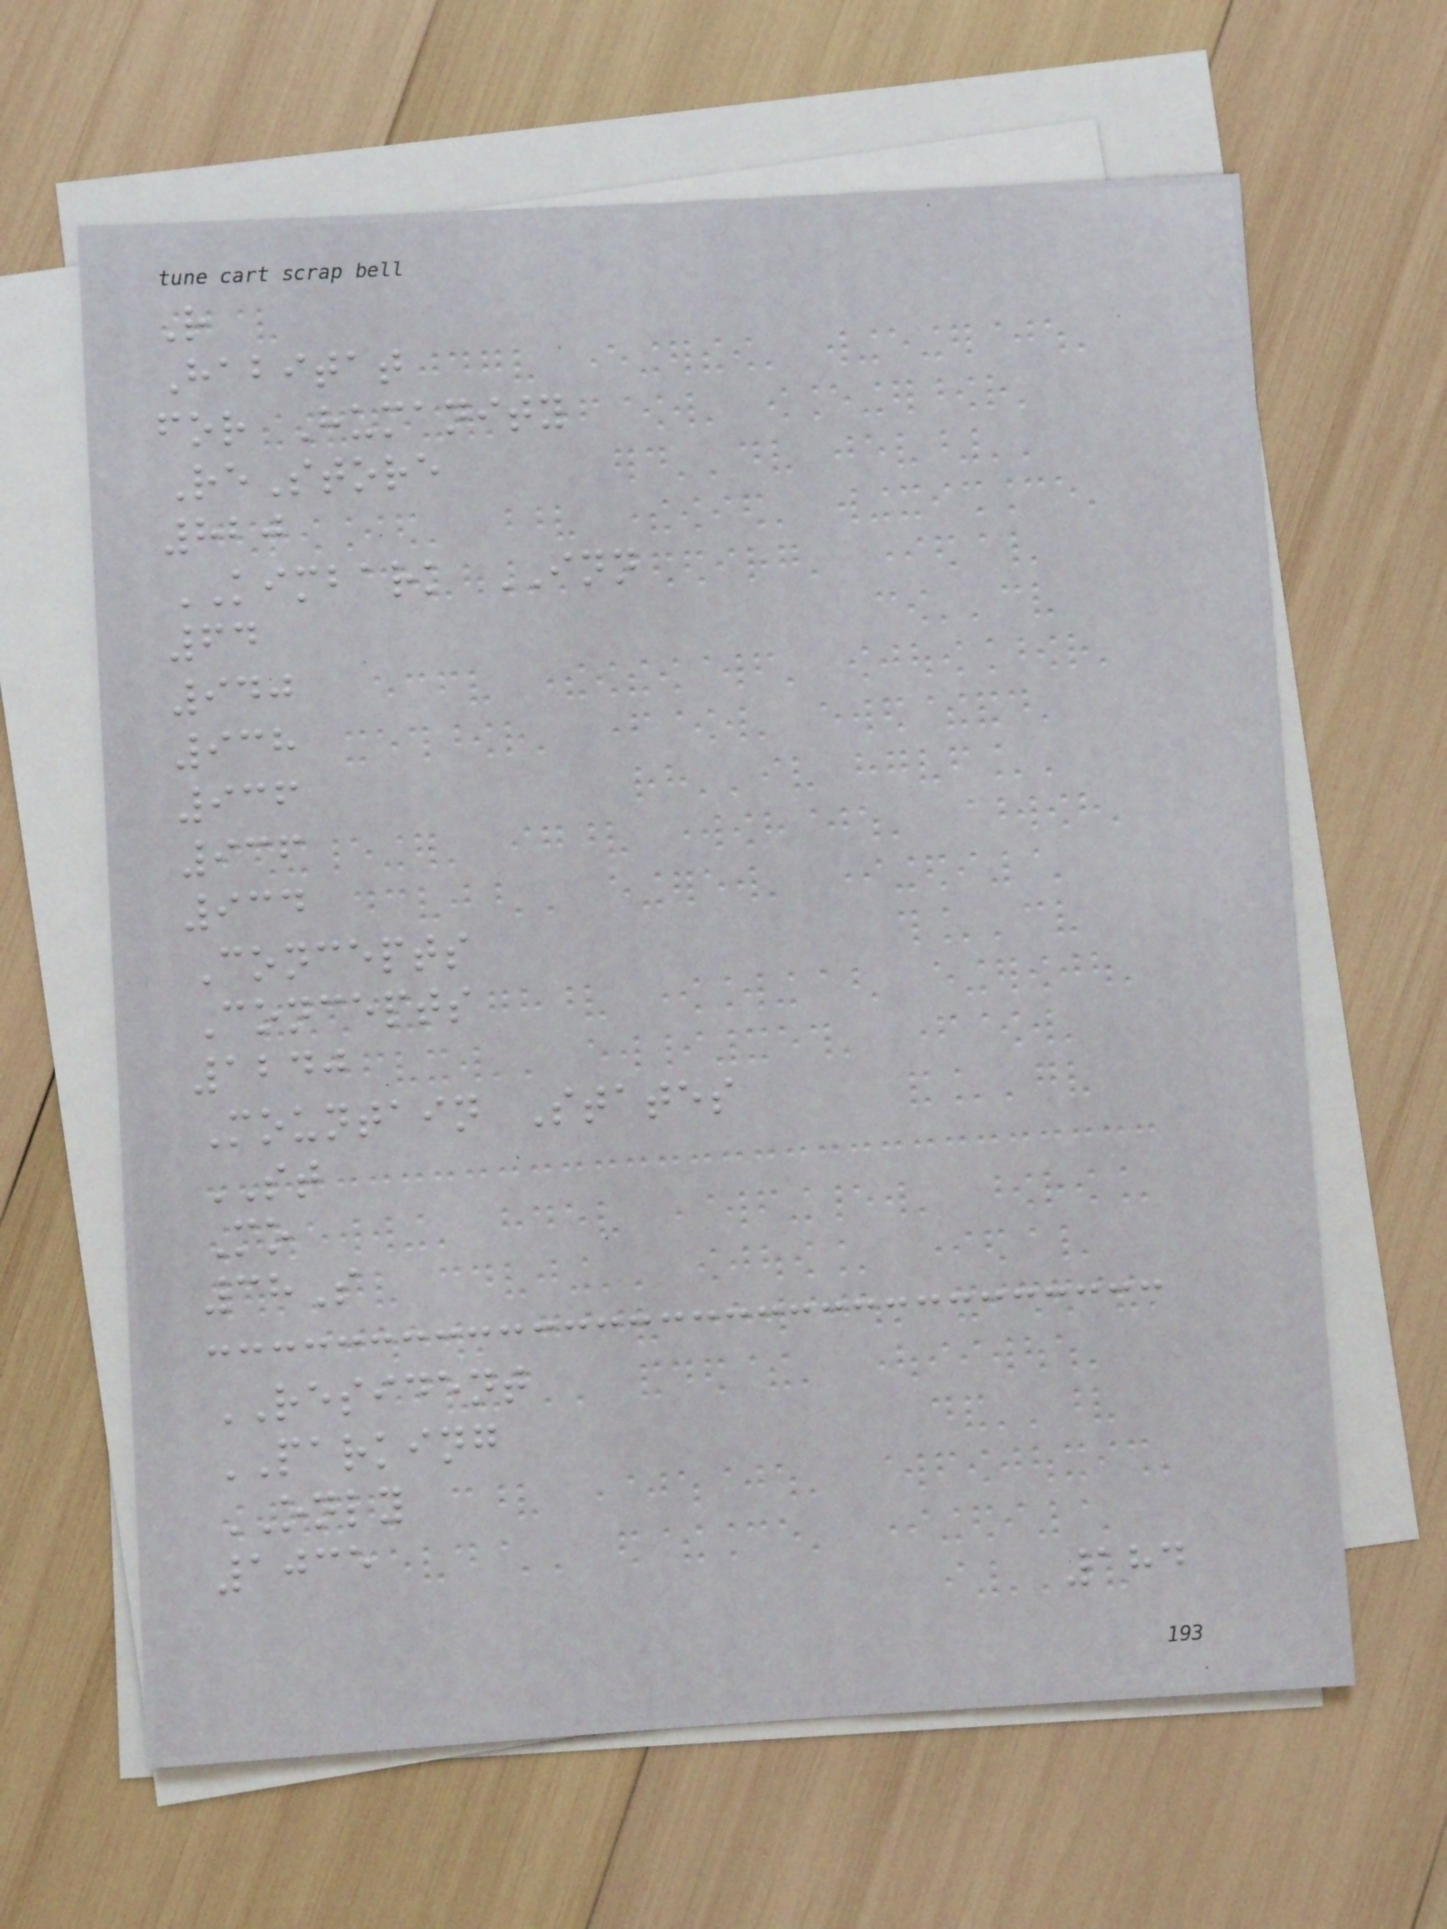R
Habitat
for Humanity
ReStore
820
KIMBARK INN
64
940
938
936
936
934
Concepts
Concepts
1240
Mountain States
ST
Mo
38S
RESIDENT
PARKING
ONLY
1035
184
